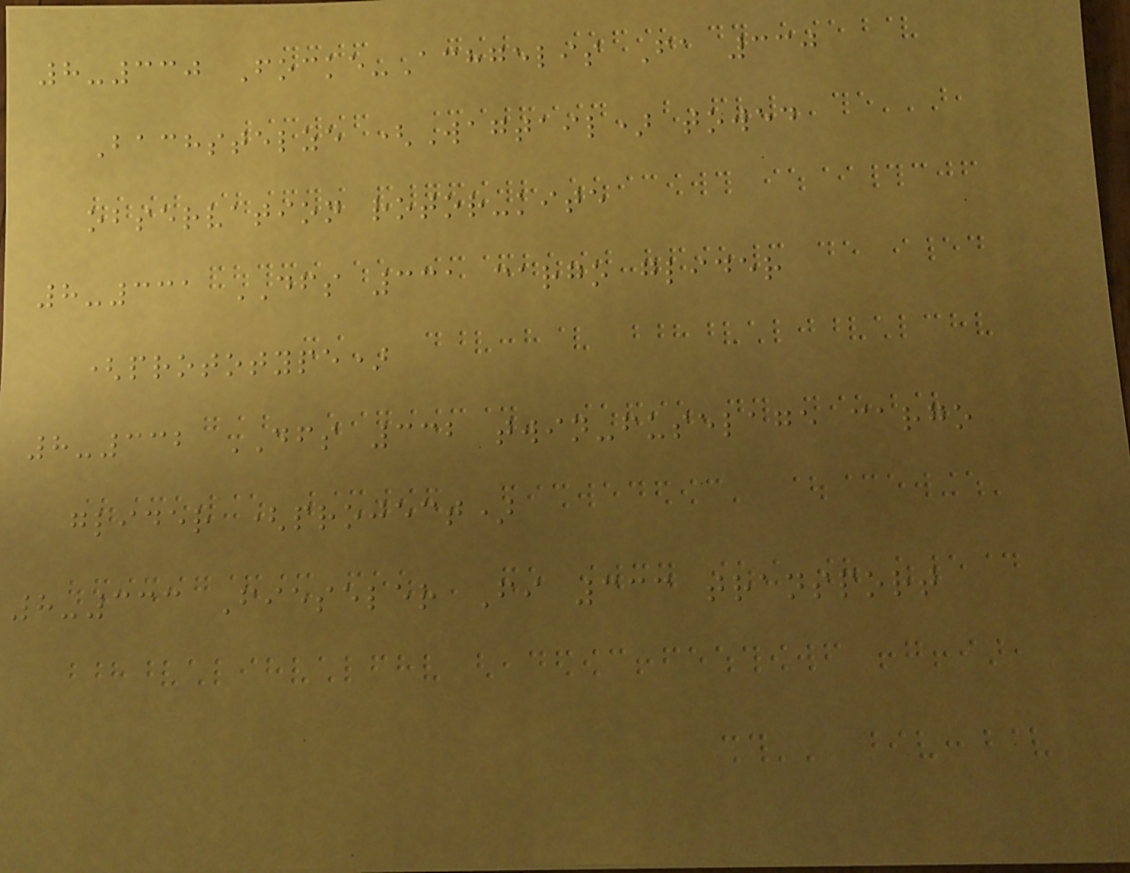8-330 Focke-Achgelis Fa 330
Bachstelze (Wagtail) towed
observation rotor-kite
8-331 DFS 331 cargo glider
(prototype)
8-332 DFS 332 twin-fuselage cargo
glider (project)
8-333 Fieseler Fi 333 transport
